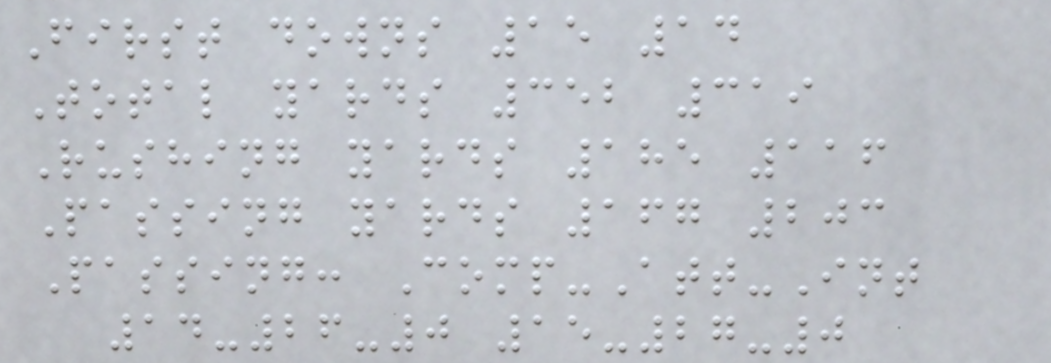First downs 15 14
Total yards 352 319
Rushing yards 185 116
Passing yards 167 203
Passing: Comp-Att-Int
14-26-0 15-27-0
